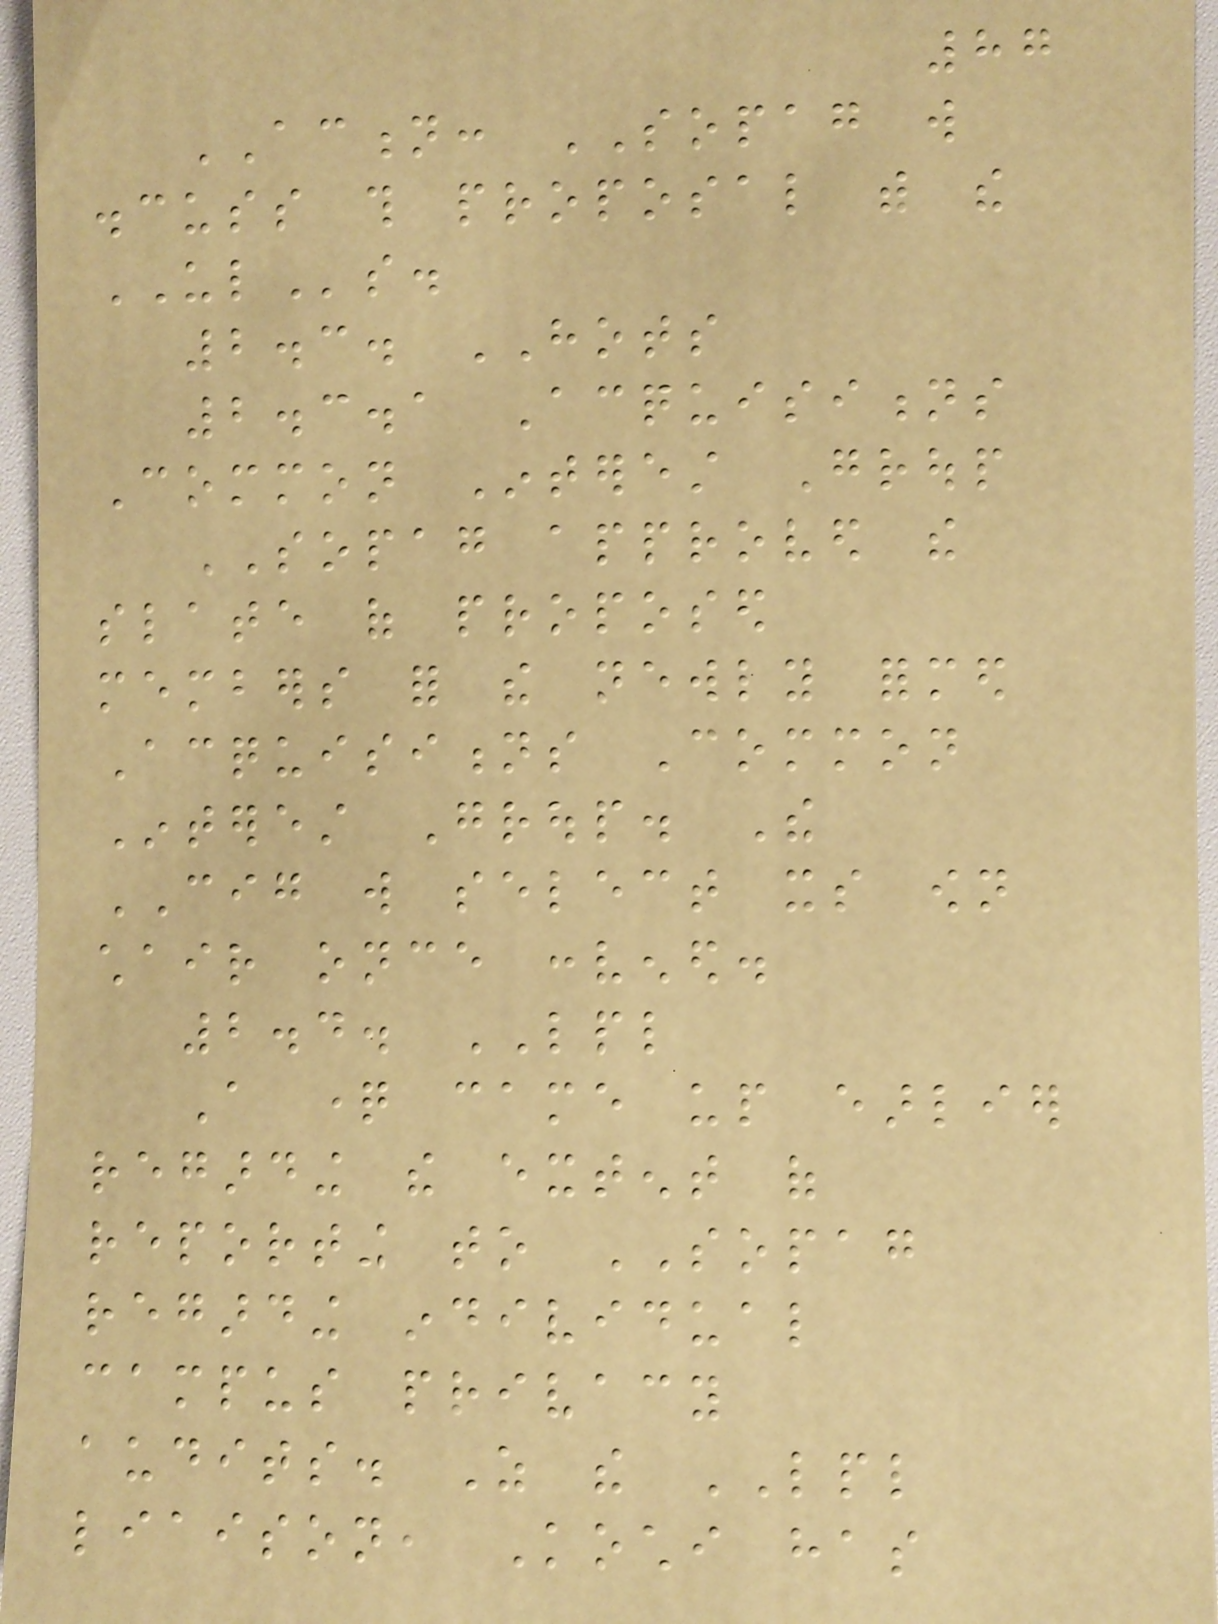87
ACTION: SOPAG will
discuss this proposal with the
ULs.
2.3. HOTS
2.3.1 Acquisitions
Common Interest Group
SOPAG approved the
slate of proposed
members for the newly formed
Acquisitions Common
Interest Group. The
CIG will select its own
chair once convened.
2.4. LPL
A question came up earlier
regarding the extent of
reporting to SOPAG
regarding individual
campus privacy
audits. As the LPL
liaison, Kochi has
